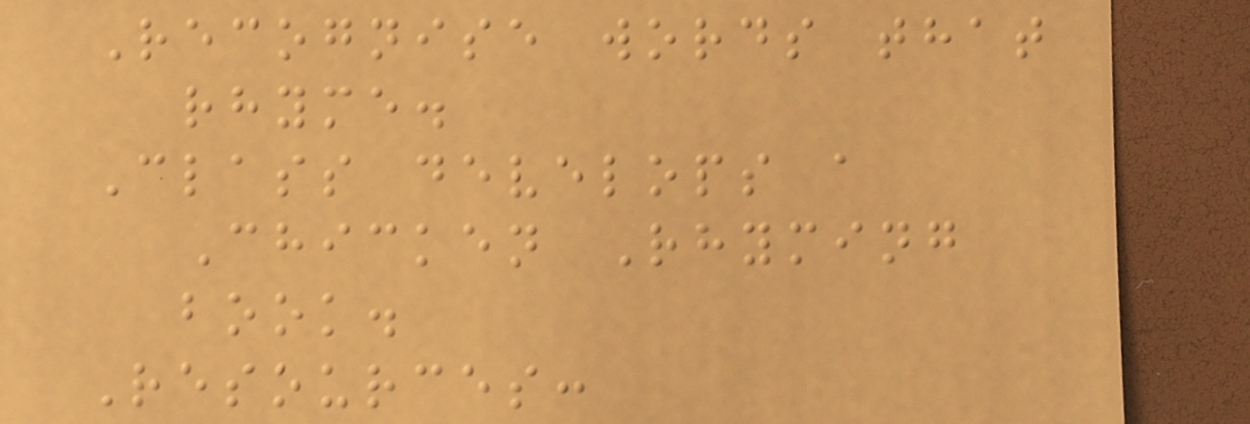Recognise words that
rhyme.
Class develops a
Chicken Rhyming
book.
Resources:
